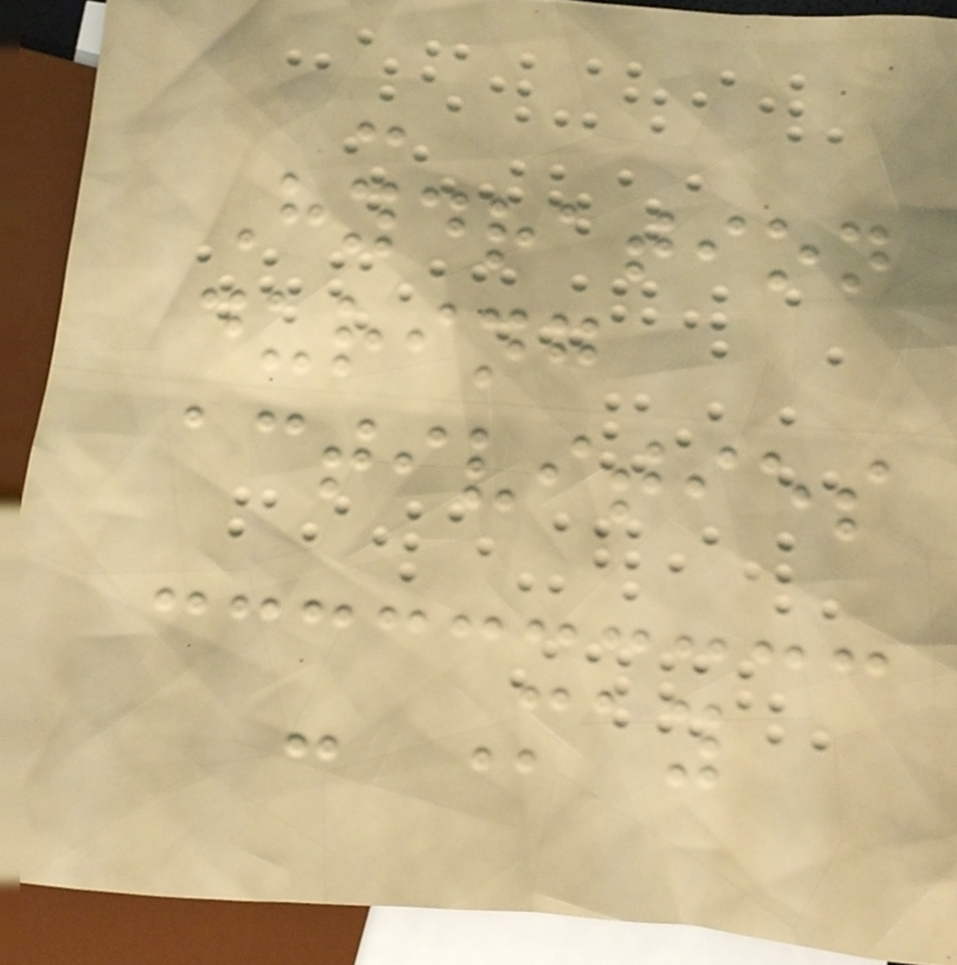-
Hydration
during
activities
- May
